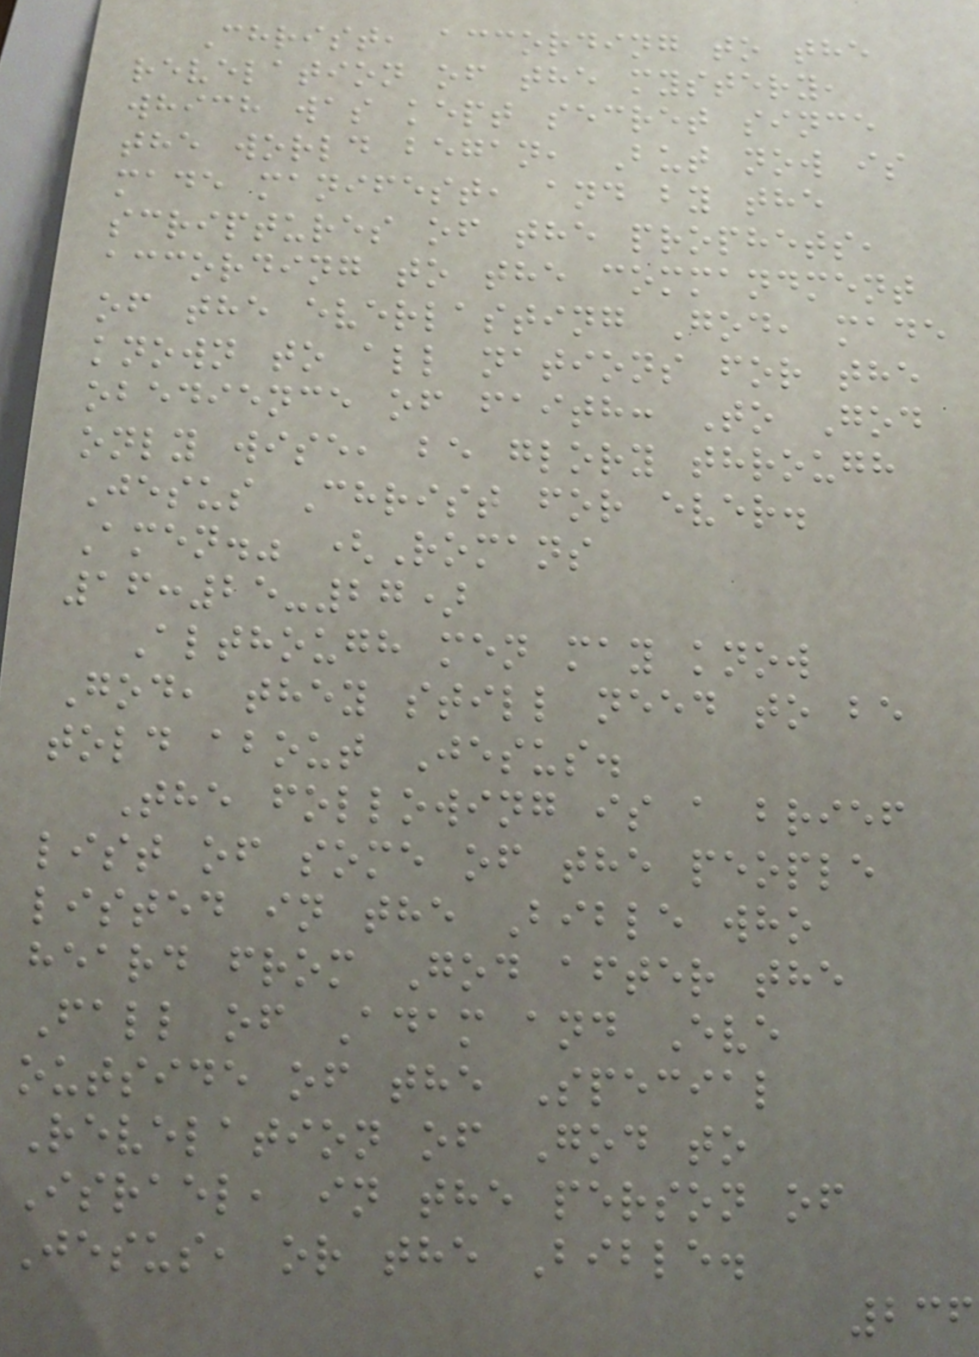Christ, according to the
revelation of the mystery,
which was kept secret since
the world began, But now is
made manifest, and by the
scriptures of the prophets,
according to the commandment
of the everlasting God, made
known to all nations for the
obedience of faith: To God
only wise, be glory through
Jesus Christ for ever.
Amen." (Romans
16:25-27)
Although men may know
God, they still need to be
told about Jesus.
The following is a brief
list of some of the people
listed in the Bible who
heard from God after the
Fall of Adam and Eve
outside of the Special
Revelation of God to
Israel, in the person of
Jesus, or the Bible.
236
